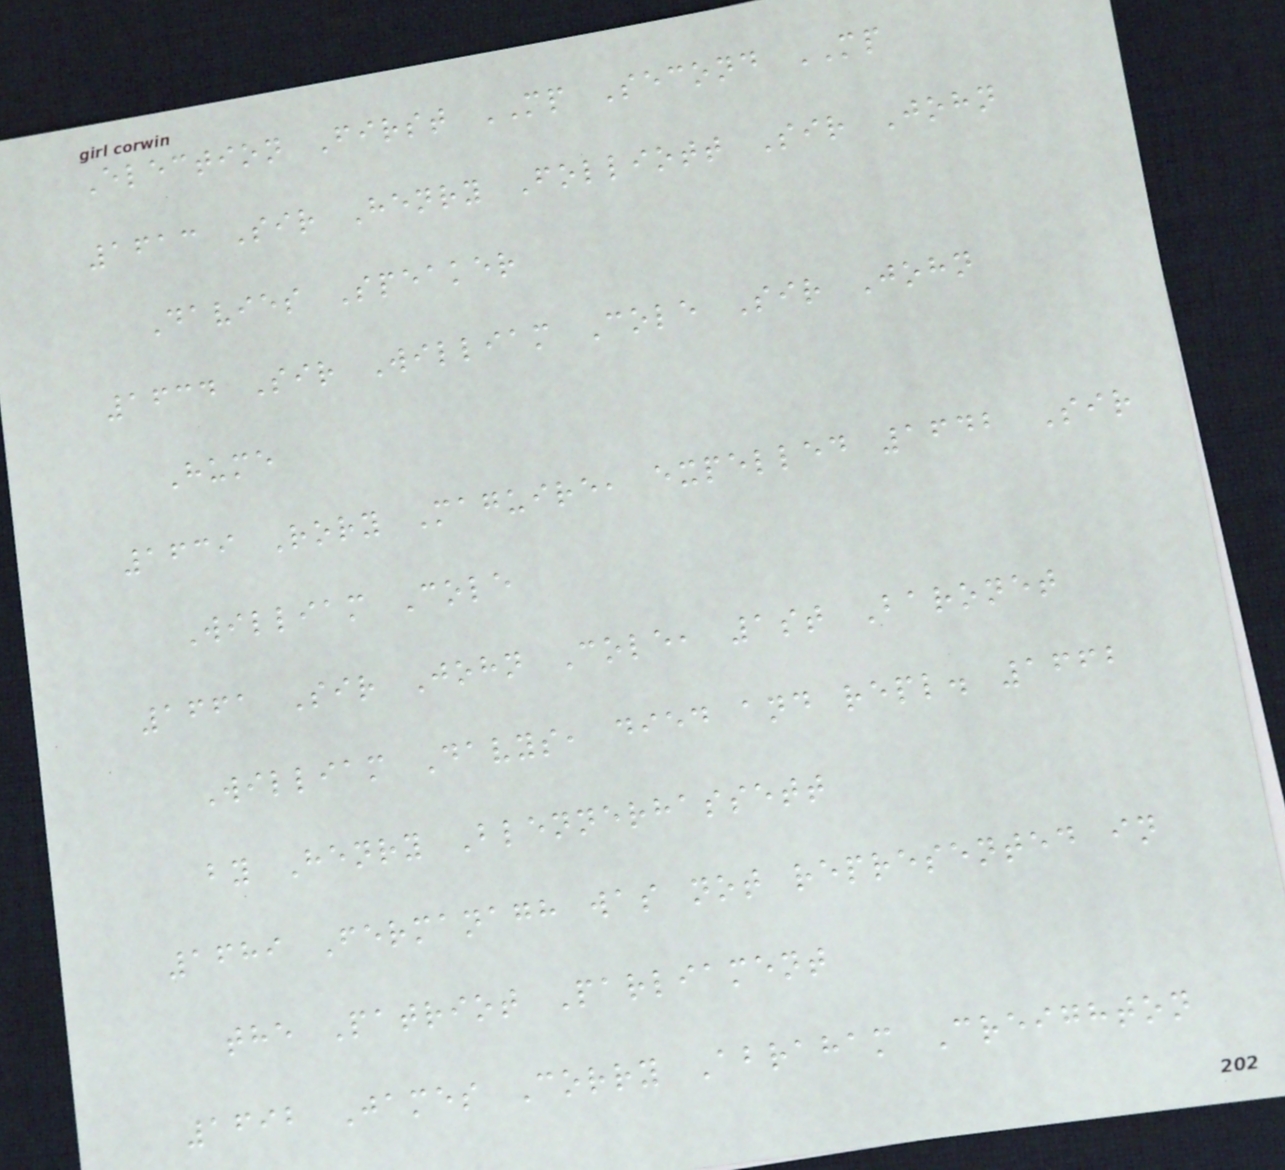Election First MP Second MP
1613 Sir Henry Folliott Sir John
Davies Speaker
1634 Sir William Cole Sir John
Hume
1639 Rory Maguire, expelled 1642 Sir
William Cole
1661 Sir John Cole, 1st Baronet
William Davys, died and repl. 1662
by Henry Blennerhassett
1689 Fermanagh was not represented in
the Patriot Parliament
1692 James Corry Abraham Creighton
